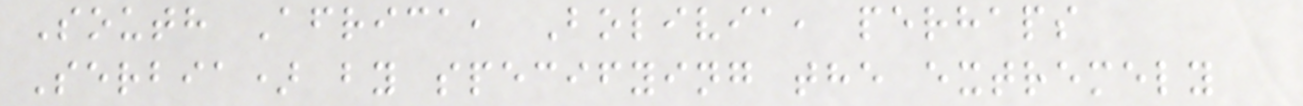South Africa, Bolivia, perhaps
Serbia) by specifying the extremely
